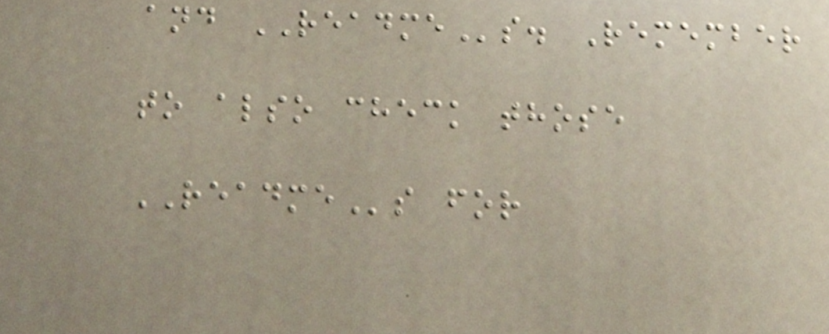and READMEs. Remember
to also check those
READMEs for
